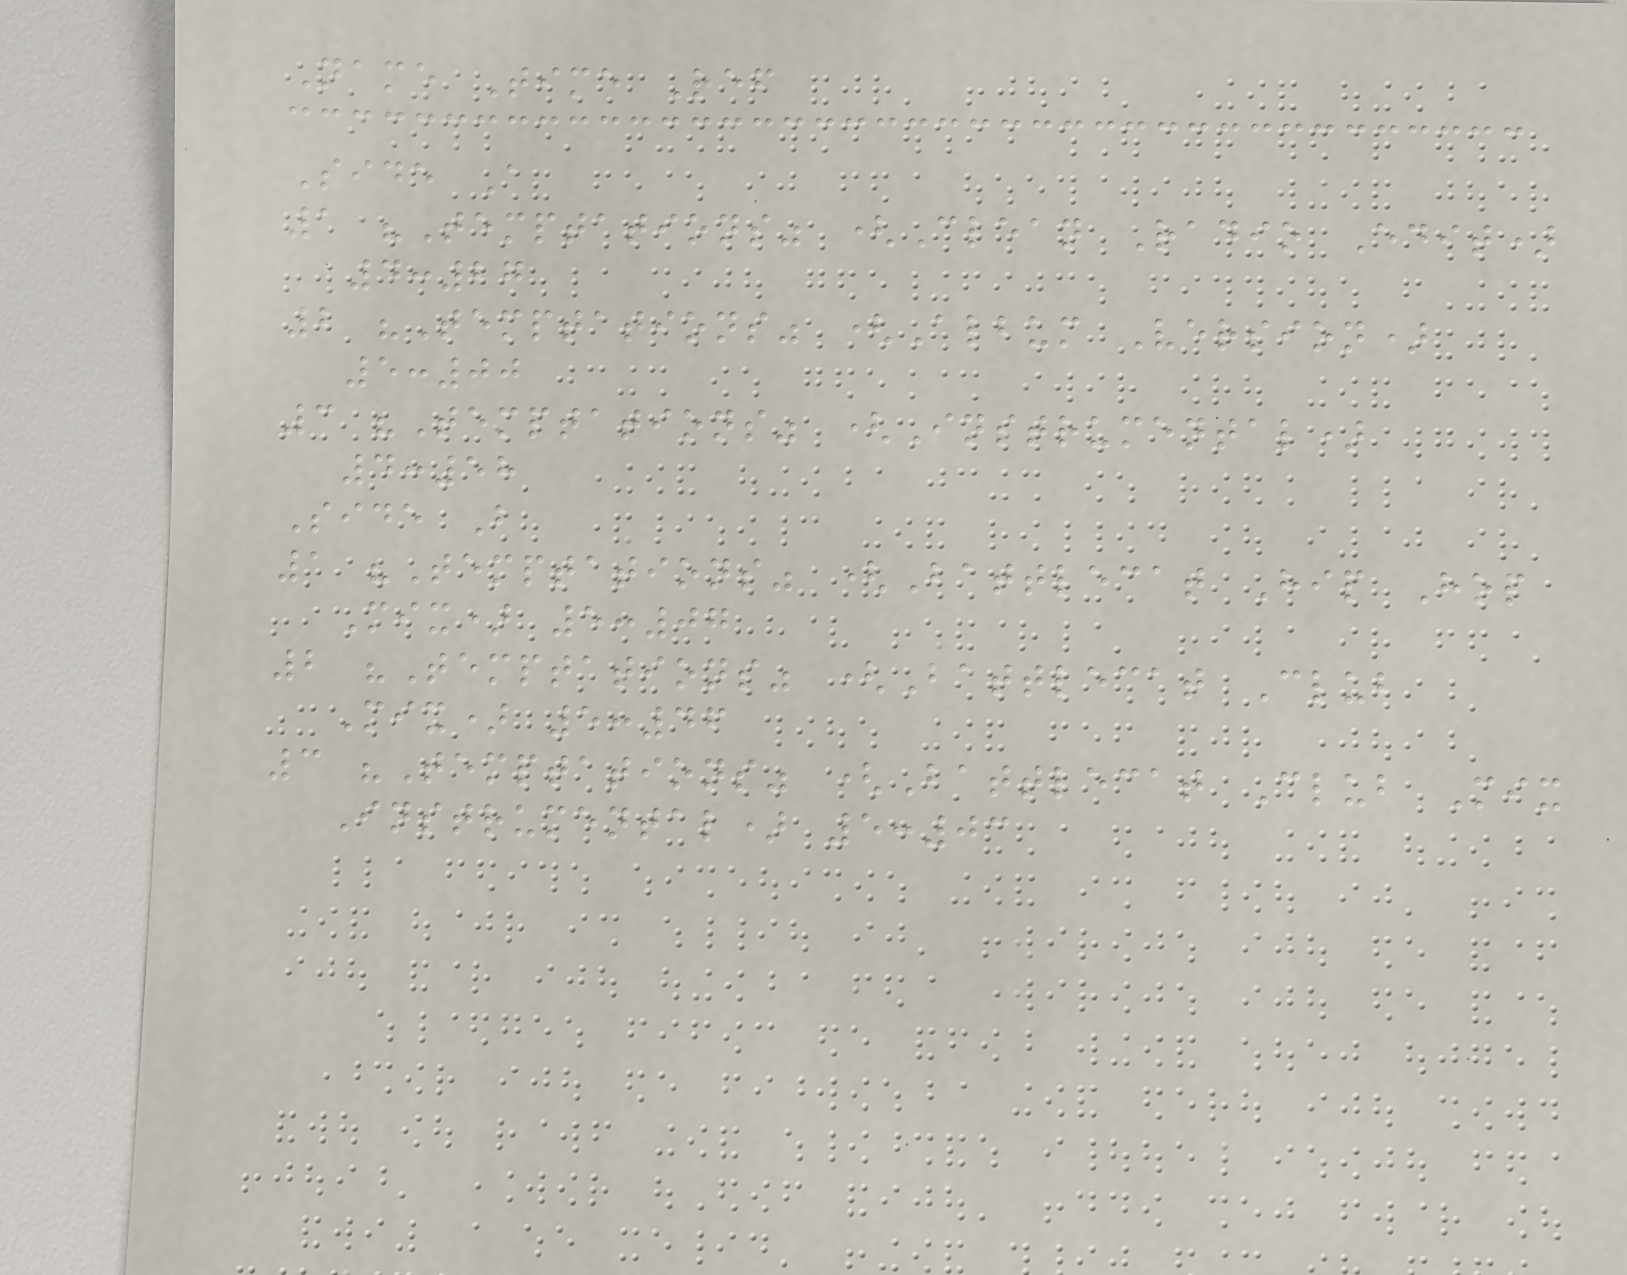Name Time Ref
Side A
1 "Temptations" (Clean Radio Edit)
4:27
2 "Temptations" (Album Version)
5:00
3 "Temptations" (Instrumental)
4:58
Side B
1 "Temptations" (Battlecat Hip Hop
Mix) 5:07
2 "Temptations" (Battlecat Club
Mix) 5:46
3 "Temptations" (Battlecat Club Mix
Instrumental) 5:03
